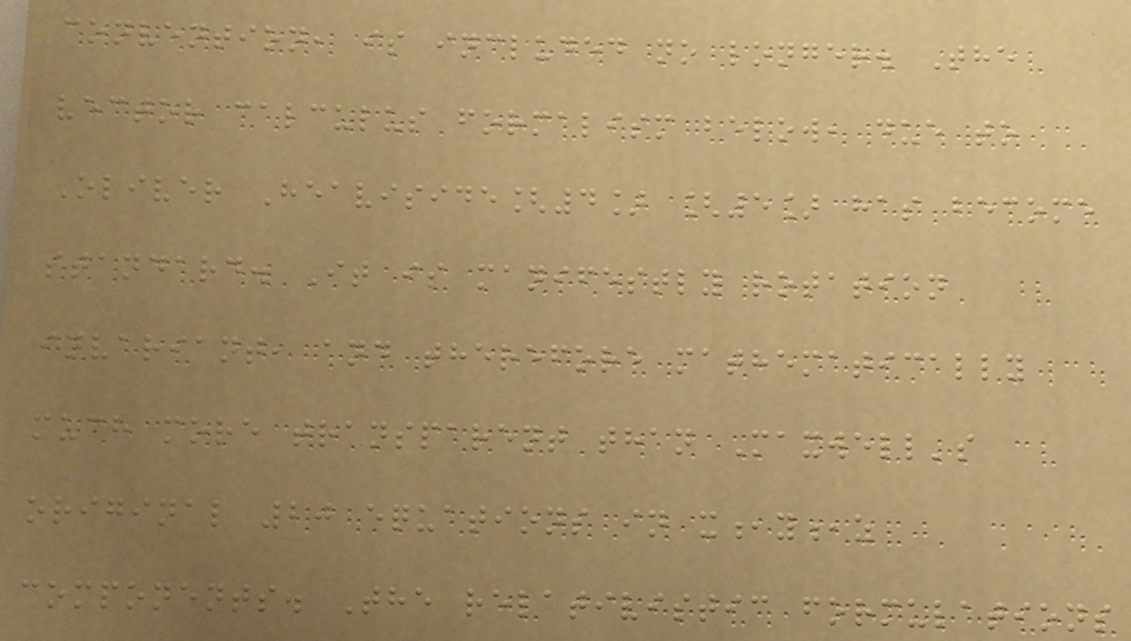convention, is included no longer. The
vector calculus formalism below, due to
Oliver Heaviside[4] [5] has become
standard. It is manifestly rotation
invariant, and therefore mathematically
much more transparent than Maxwell's
original 20 equations in x,y,z
components. The relativistic formulations
